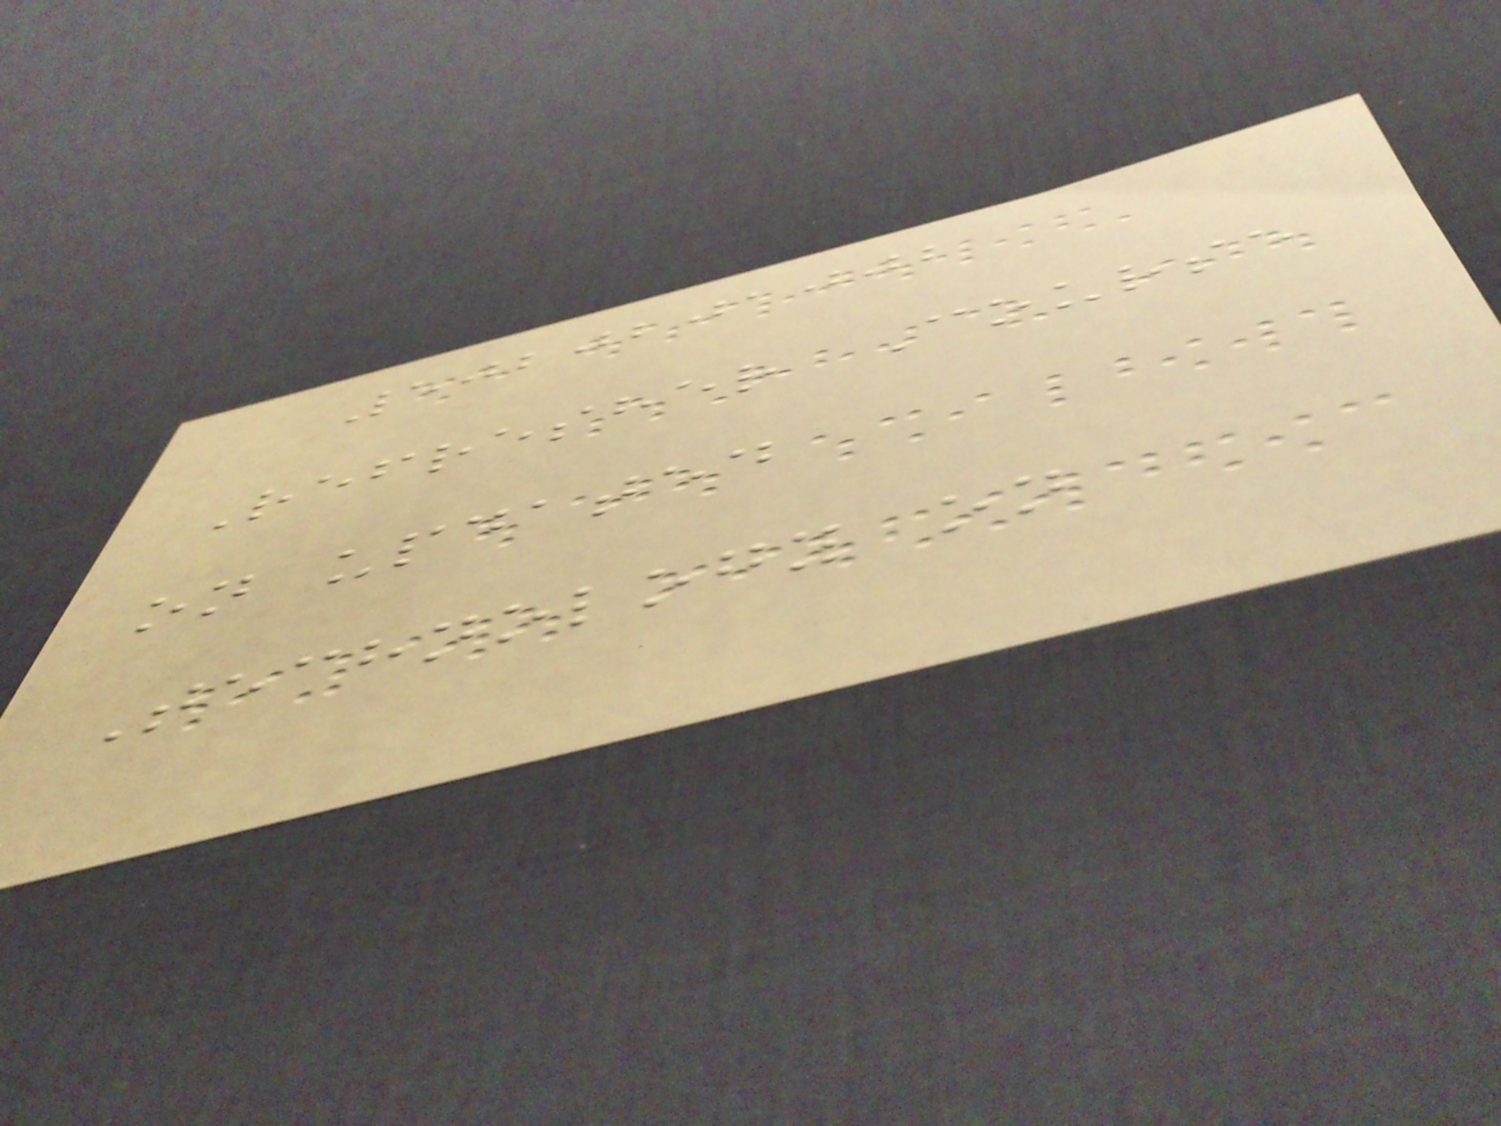5020201002
Refresher Course
on updated
Technology on
